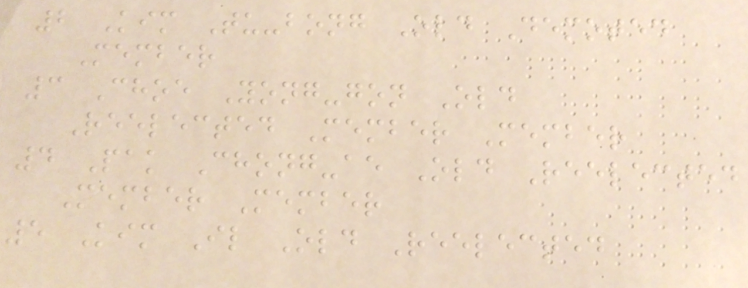2 Kim Tu-bong Old Demoted
Member
3 Choe Yong-gon Old
Reelected Member Member
4 Pak Chong-ae Old Reelected
Member Member
5 Kim Il Old Reelected
